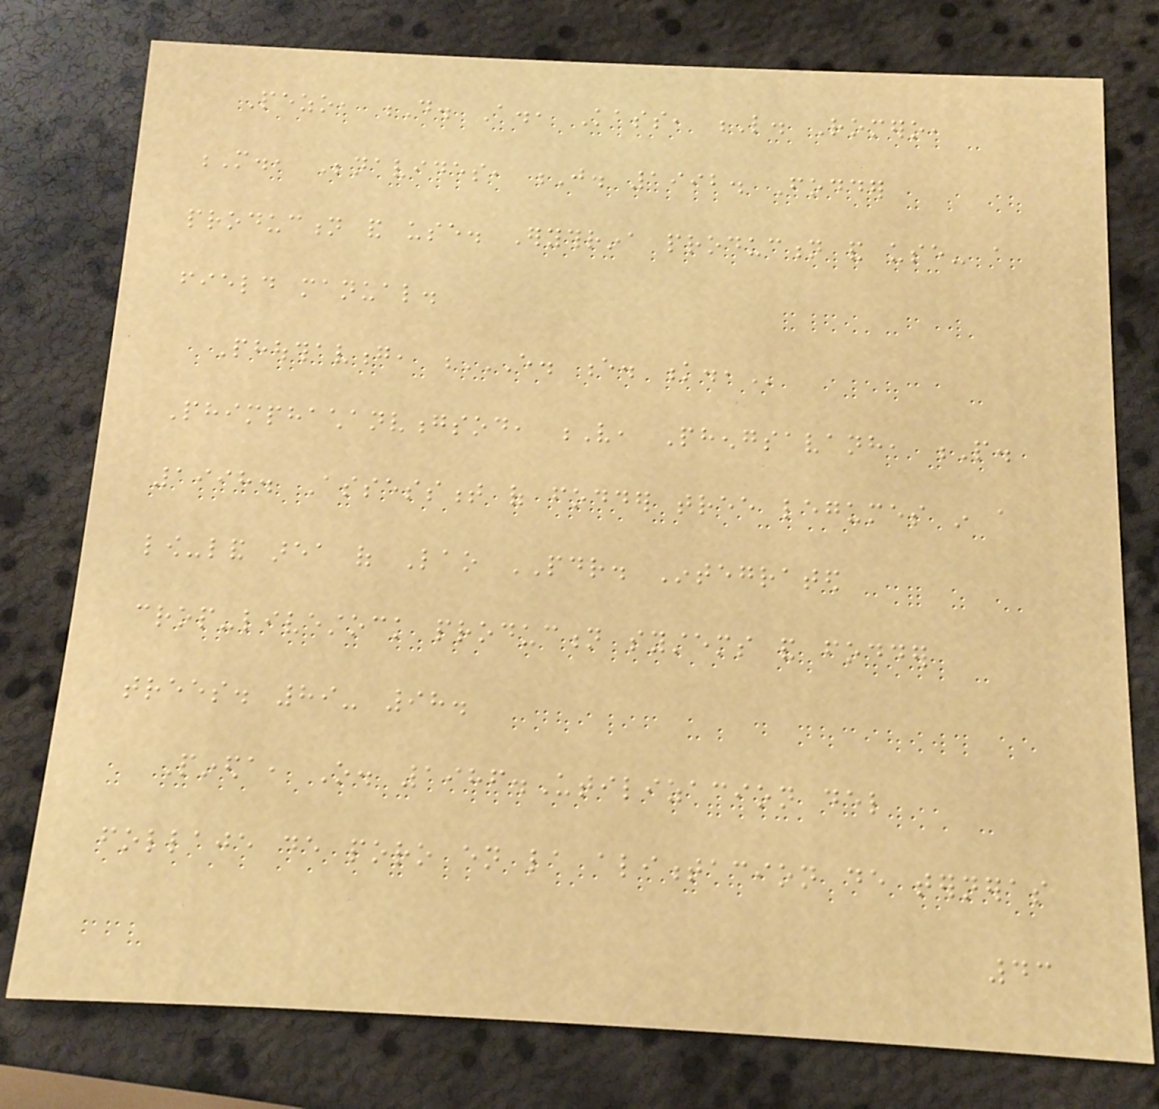Pezo, D. A., Kass, L. Romero,
M., Benavides, J. 1992. Fodder
production and use. Erythrina production and use- a
field manual.
Phouthavong, E. E. K.,
Phimphachanvongsod, V, Phengsavanh, P.
1998. Assessment of fodder tree legumes in a
low-land area of Lao PDR. Integrated
crop-livestock production systems and fodder
trees. 89- 98.
Pineda, O. 1986.Utilizacion del
follaje de poro en la alimentacion de terneras
43
